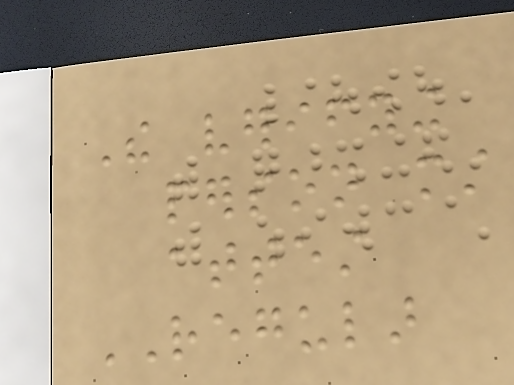The verifying
person must
attest
REGULAR
